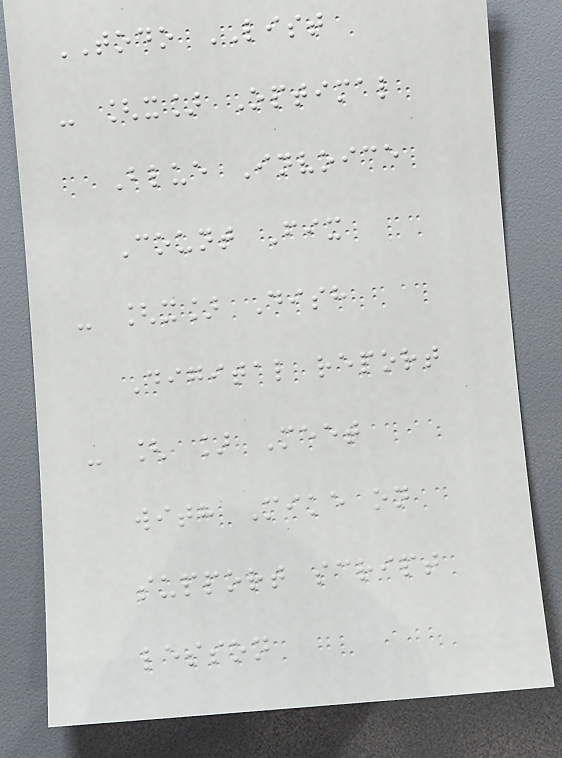TODO LIST
- [x] Optimal
Blue Invoice
Count Fix
- [x] Dish
Digital report
- [ ] Meet
with Mike on
support script
lesson
